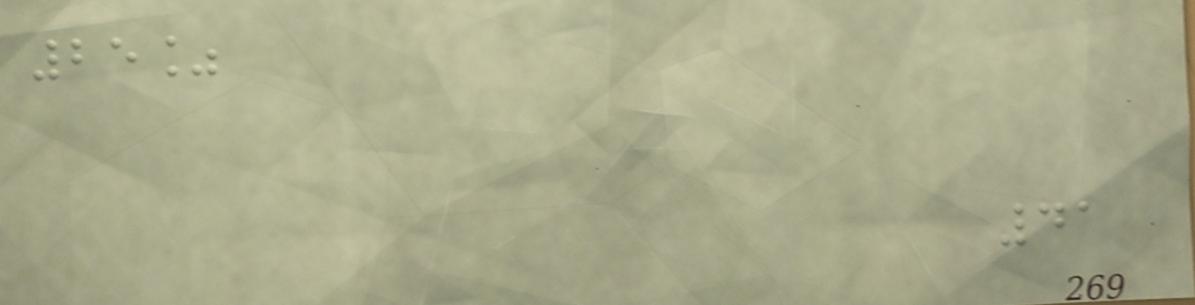25%
41
